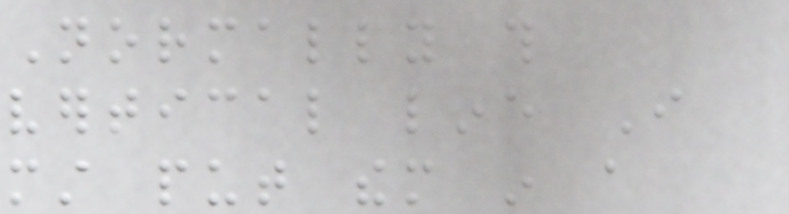Normally this
vertical line I
must put them in a
